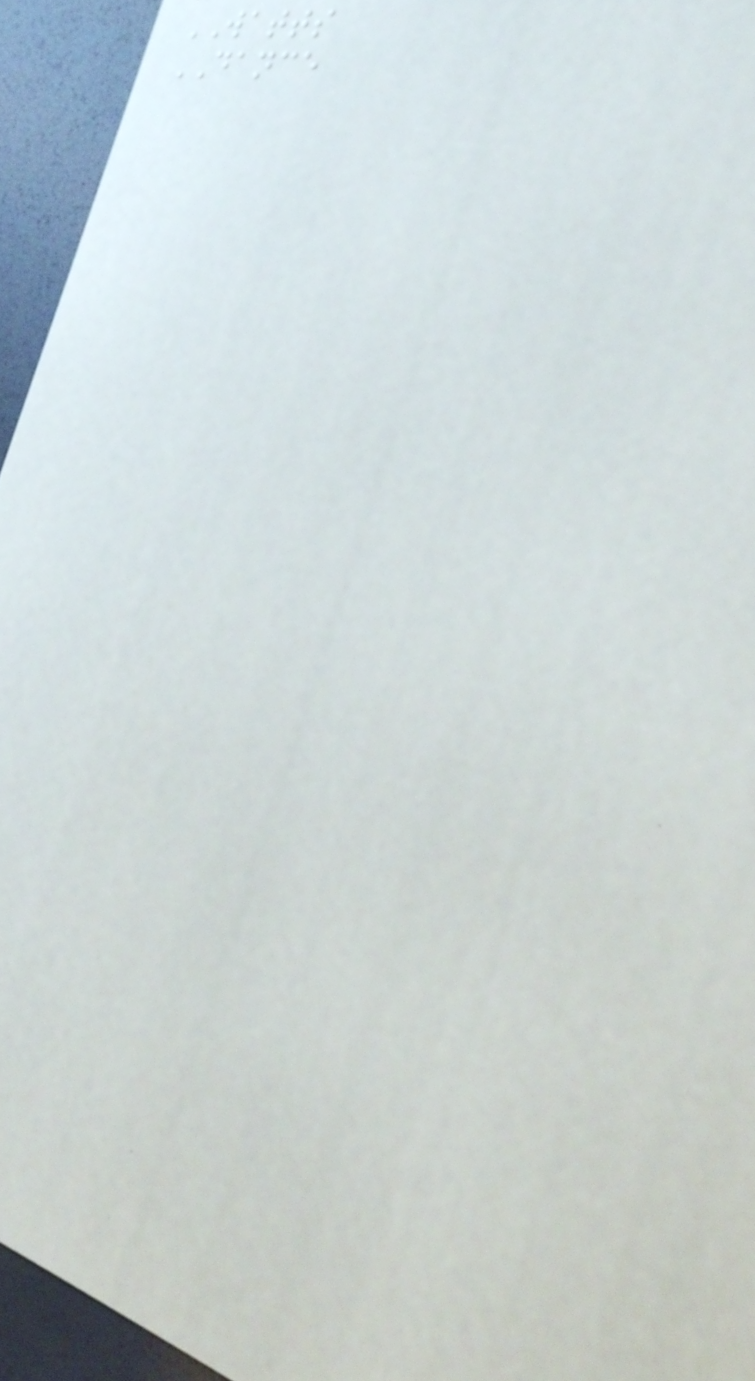WATTS
DANCE
